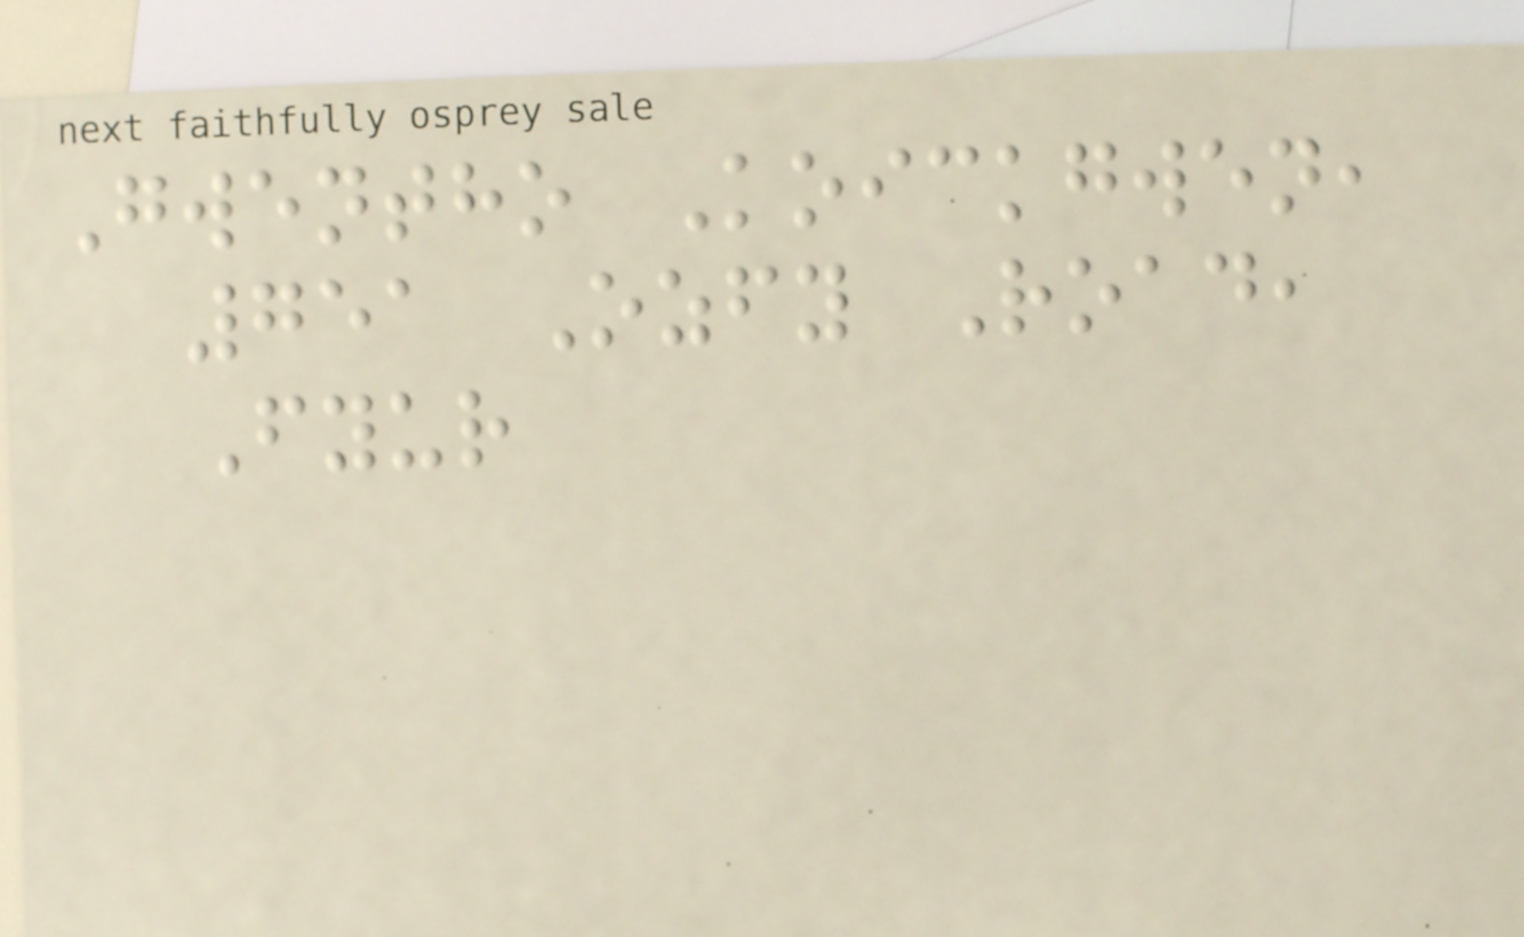Gwentho Koickgwen,
751 Ozfy Road,
Fyur
